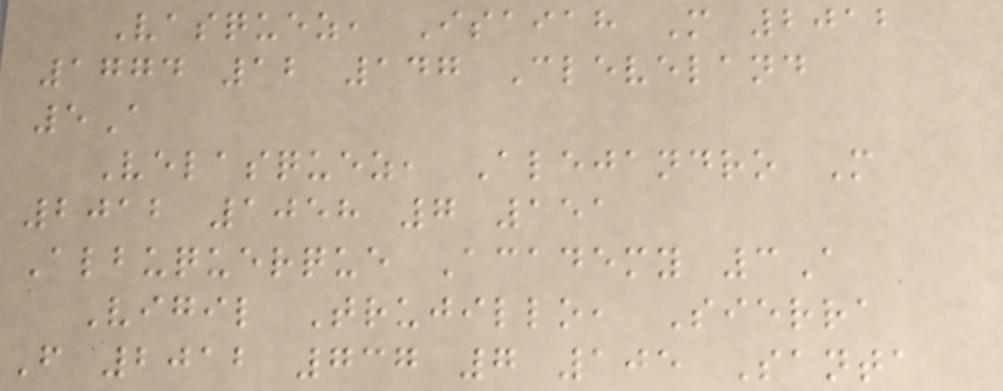Vasquez, Isaiah M 2012
1774 12 147 Cleveland
5A
Velasquez, Alejandro M
2012 1058 7 151
Albuquerque Academy 3A
Vigil Trujillo, Sierra
F 2012 737 7 105 Santa
